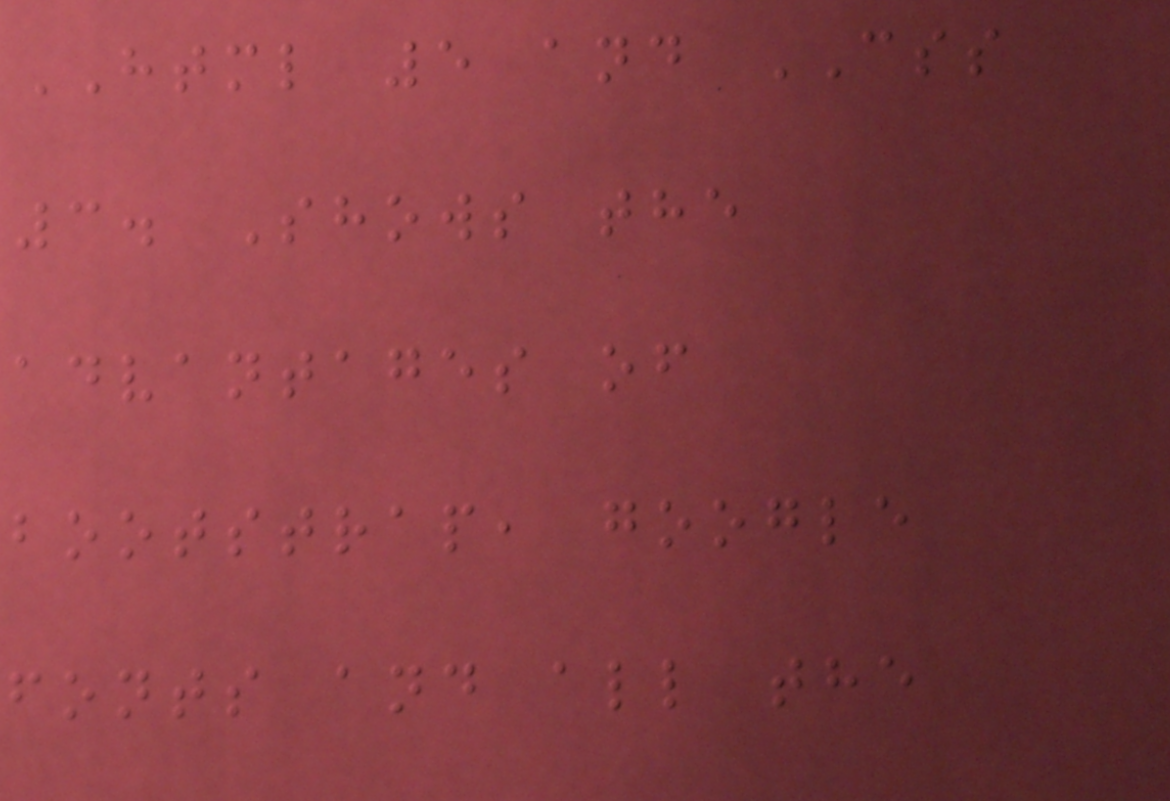HTML 5 and CSS
3. Shows the
advantages of
bootstrap, google
fonts and all the
